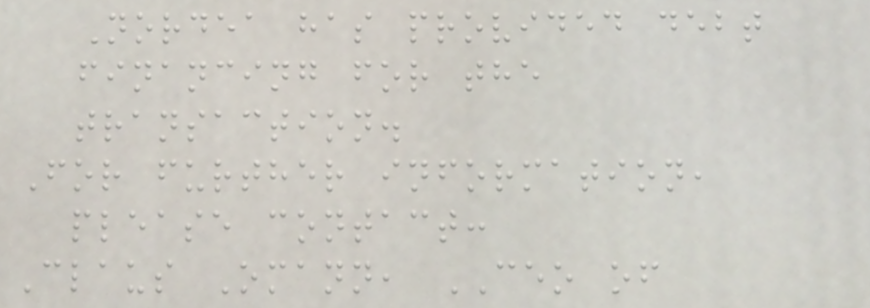Nordea has provided debt
financing for the
transaction.
For further information,
please contact:
Claus Omann, CEO of
